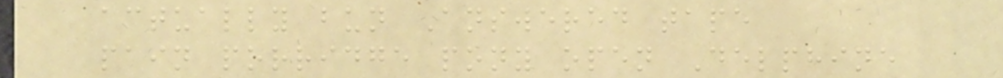actually bun Answered tape
pain porridge pony open Delphine
